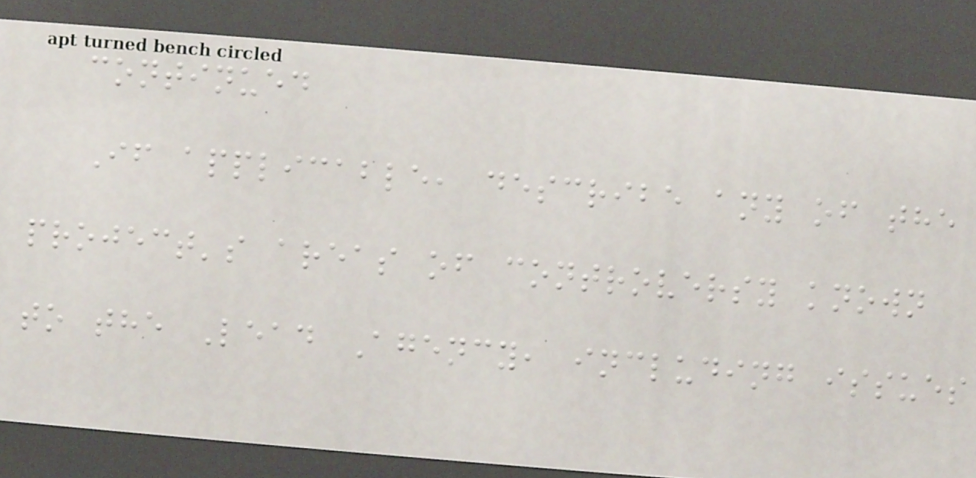continued
If applicable, describe any of the
project's areas of controversy known
to the Lead Agency, including issues
